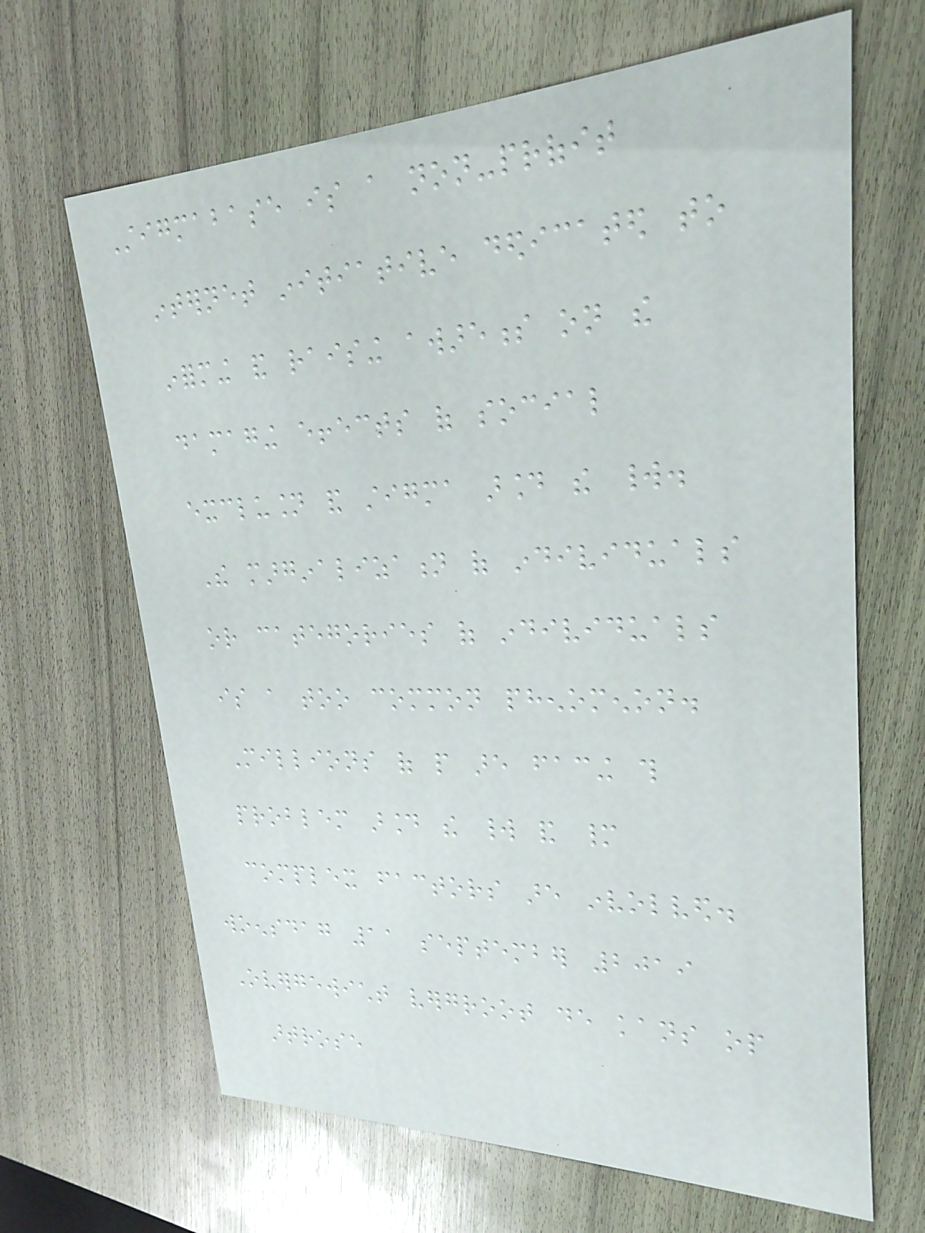Stigmabase is a non-profit
internet initiative dedicated to
informing and raising awareness on the
damaging effects of social
exclusion and stigma around the world.
The marginalization of individuals
or categories of individuals
is a too common phenomenon.
Millions of people are facing this
problem around the world and many
complex factors are involved.
woensdag 11 september 2019
Overgewicht vergroot de kans op
artrose
